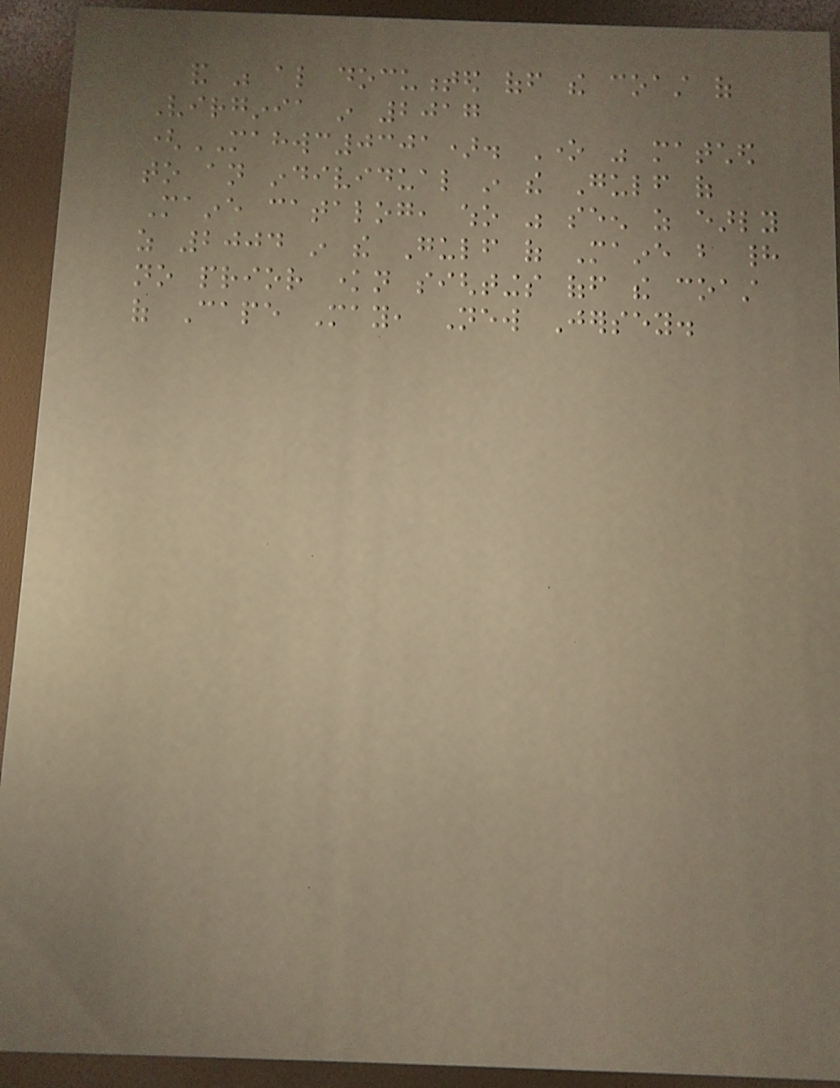and was also documented off the coast of
Virginia in 2017
(MAHWC0301). One was matched
to an individual in the Gulf of
Maine catalog, who was seen as early
as 2004 in the Gulf of Maine but had
no prior known sightings off the coast
of Cape May, New Jersey.
